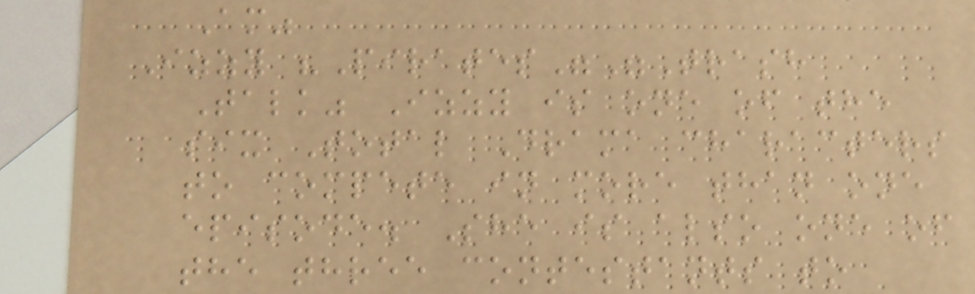Am"
Izzy "Pirates""Trash
Talk" Izzy is one of the
six Total Drama characters
to compete in more than one
episode. She is also one of
the three contestants to
